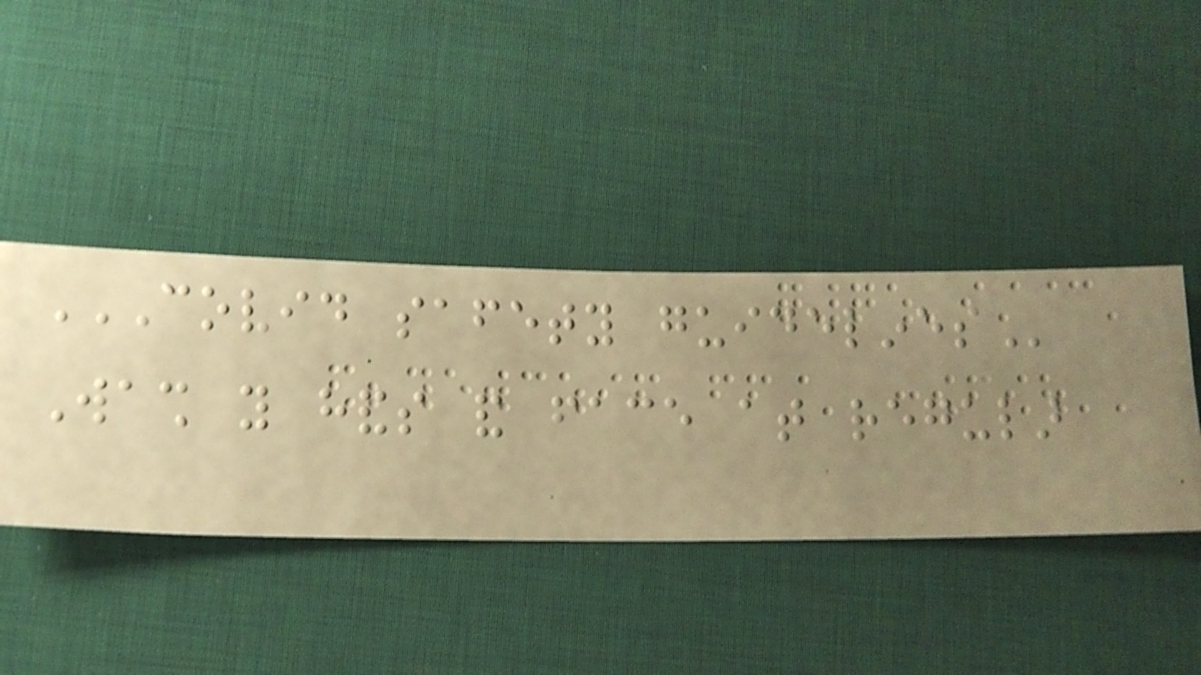COVID SAFETY GUIDELINES
Wash you hands and face at regular
